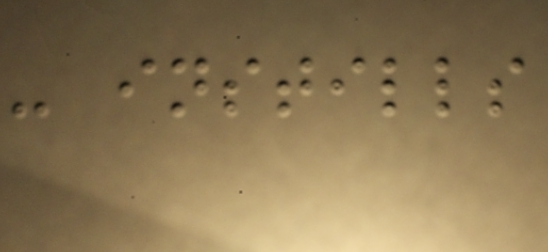- instills
